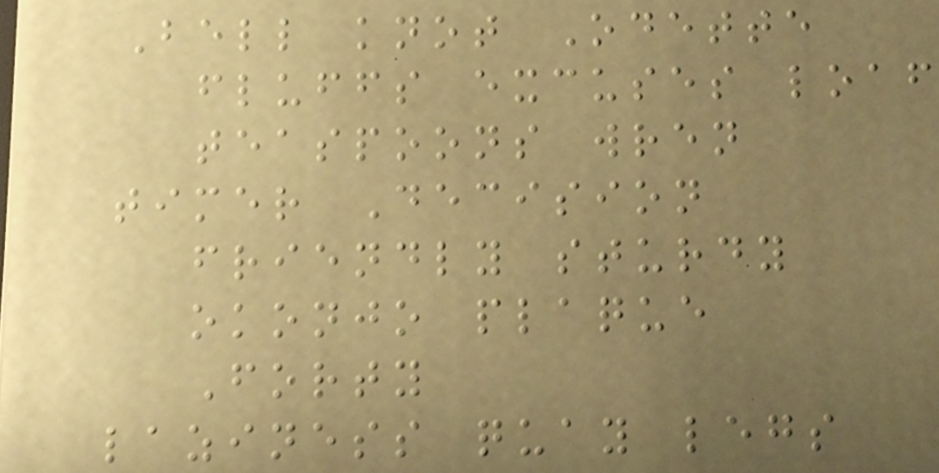Bell knot Odette
fluffs excuses loaf
teaspoons wren
timer Decision
friendly sturdy
okonjo plaque
Forty
laziness quay legs
